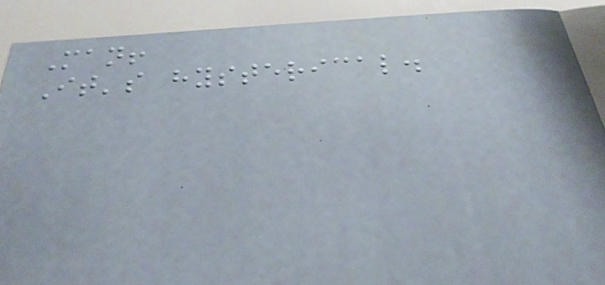Man!
It's hysterical.
